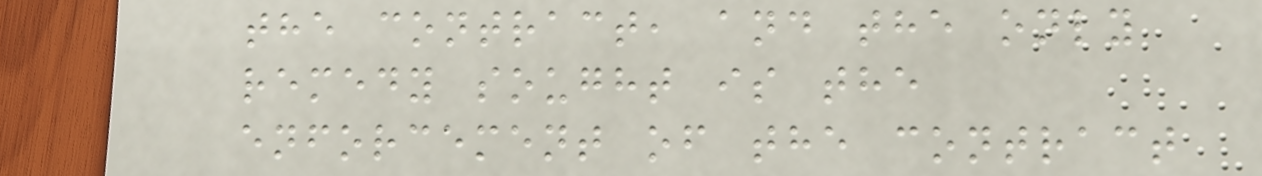the contract, and the only
remedy sought is the
enforcement of the contract
